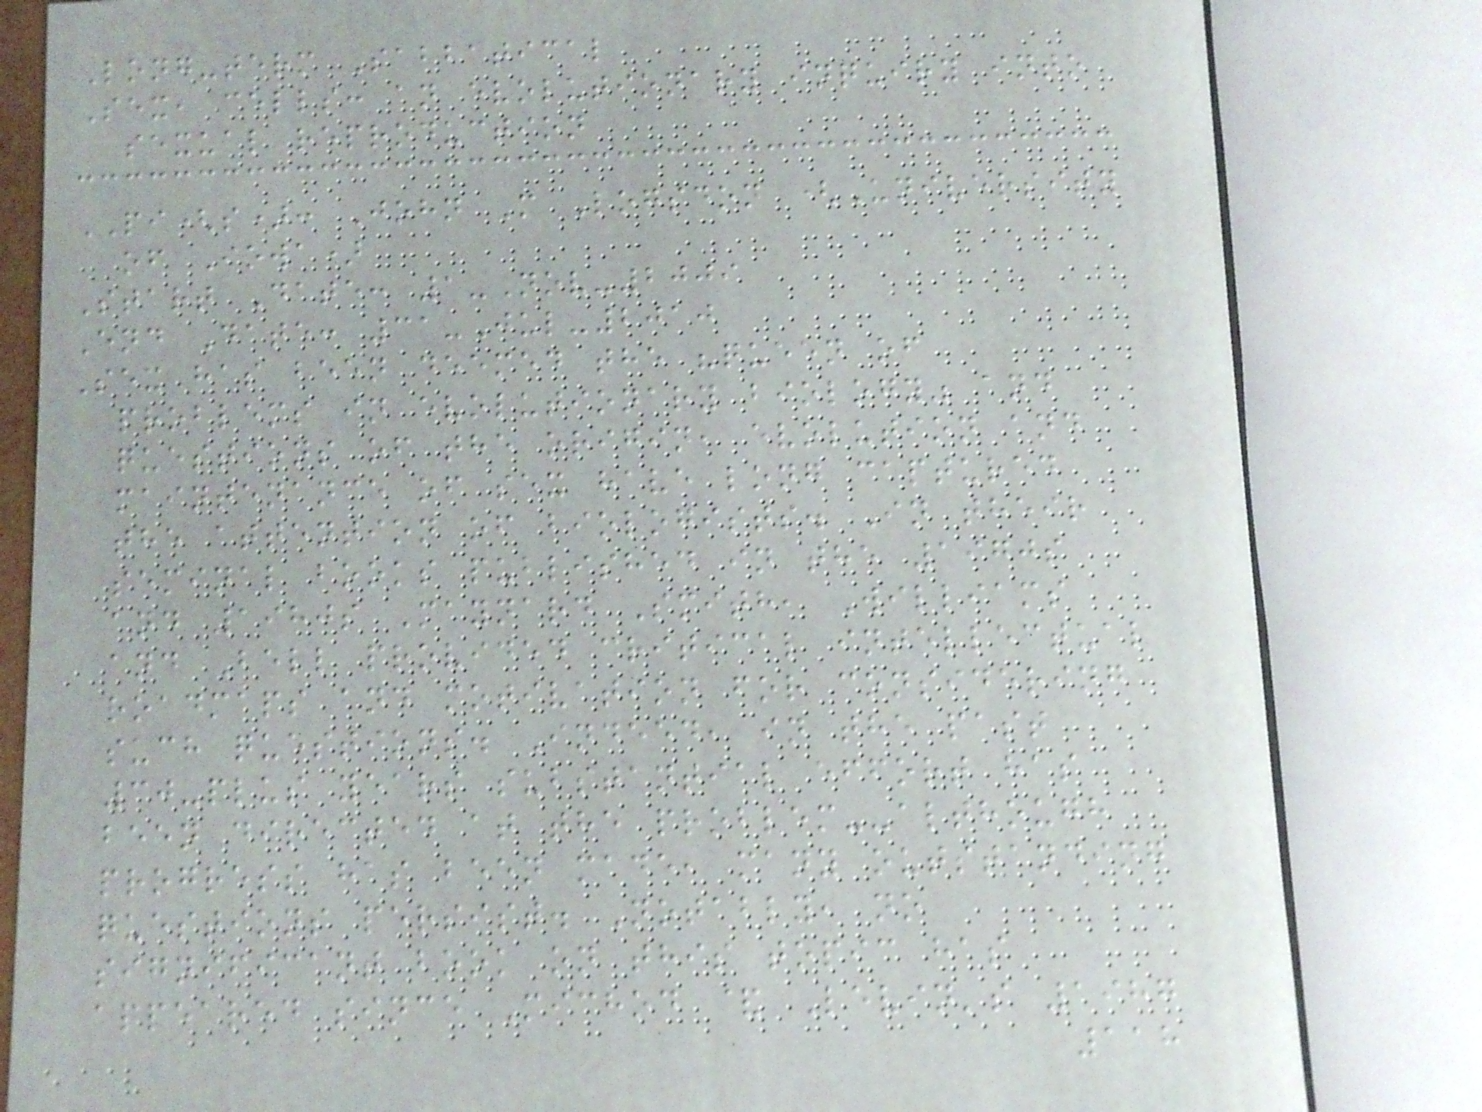Long-term Sabbatical
Sex, cells: an evolutionary inquiry into
sexual reproduction
PI(s): John M Logsdon (University
of Iowa)
Start Date: 1-Nov-2009
End Date: 31-Jul-2010
Sex has been deemed the "queen of
problems in evolutionary biology" and
questions of the origin, evolution and
maintenance of sex have long captured
the attention of biologists. In their
seminal books published in the 1970s
and 1980s Maynard Smith, Williams
and Bell provided critical intellectual
roadmaps and motivation for considering
such questions. Indeed, in the past
30-plus years substantial effort has
been directed at the problem--although
progress has been made, many outstanding
questions persist. Notably, no
significant book on this topic has
appeared since Michod & Levin's 1987
118
